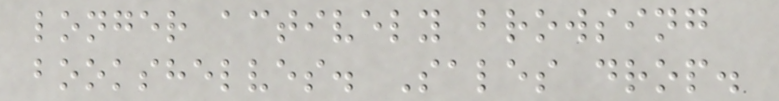longer actively browsing
bookshelves. Sales drop.
